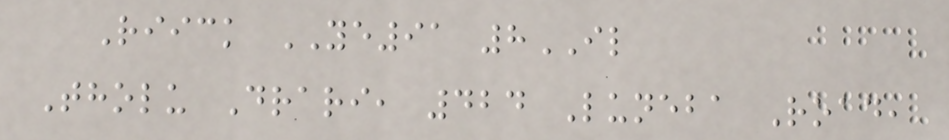Riick YE91 8IL
Tholu Drari, 424 Luneba Road,
